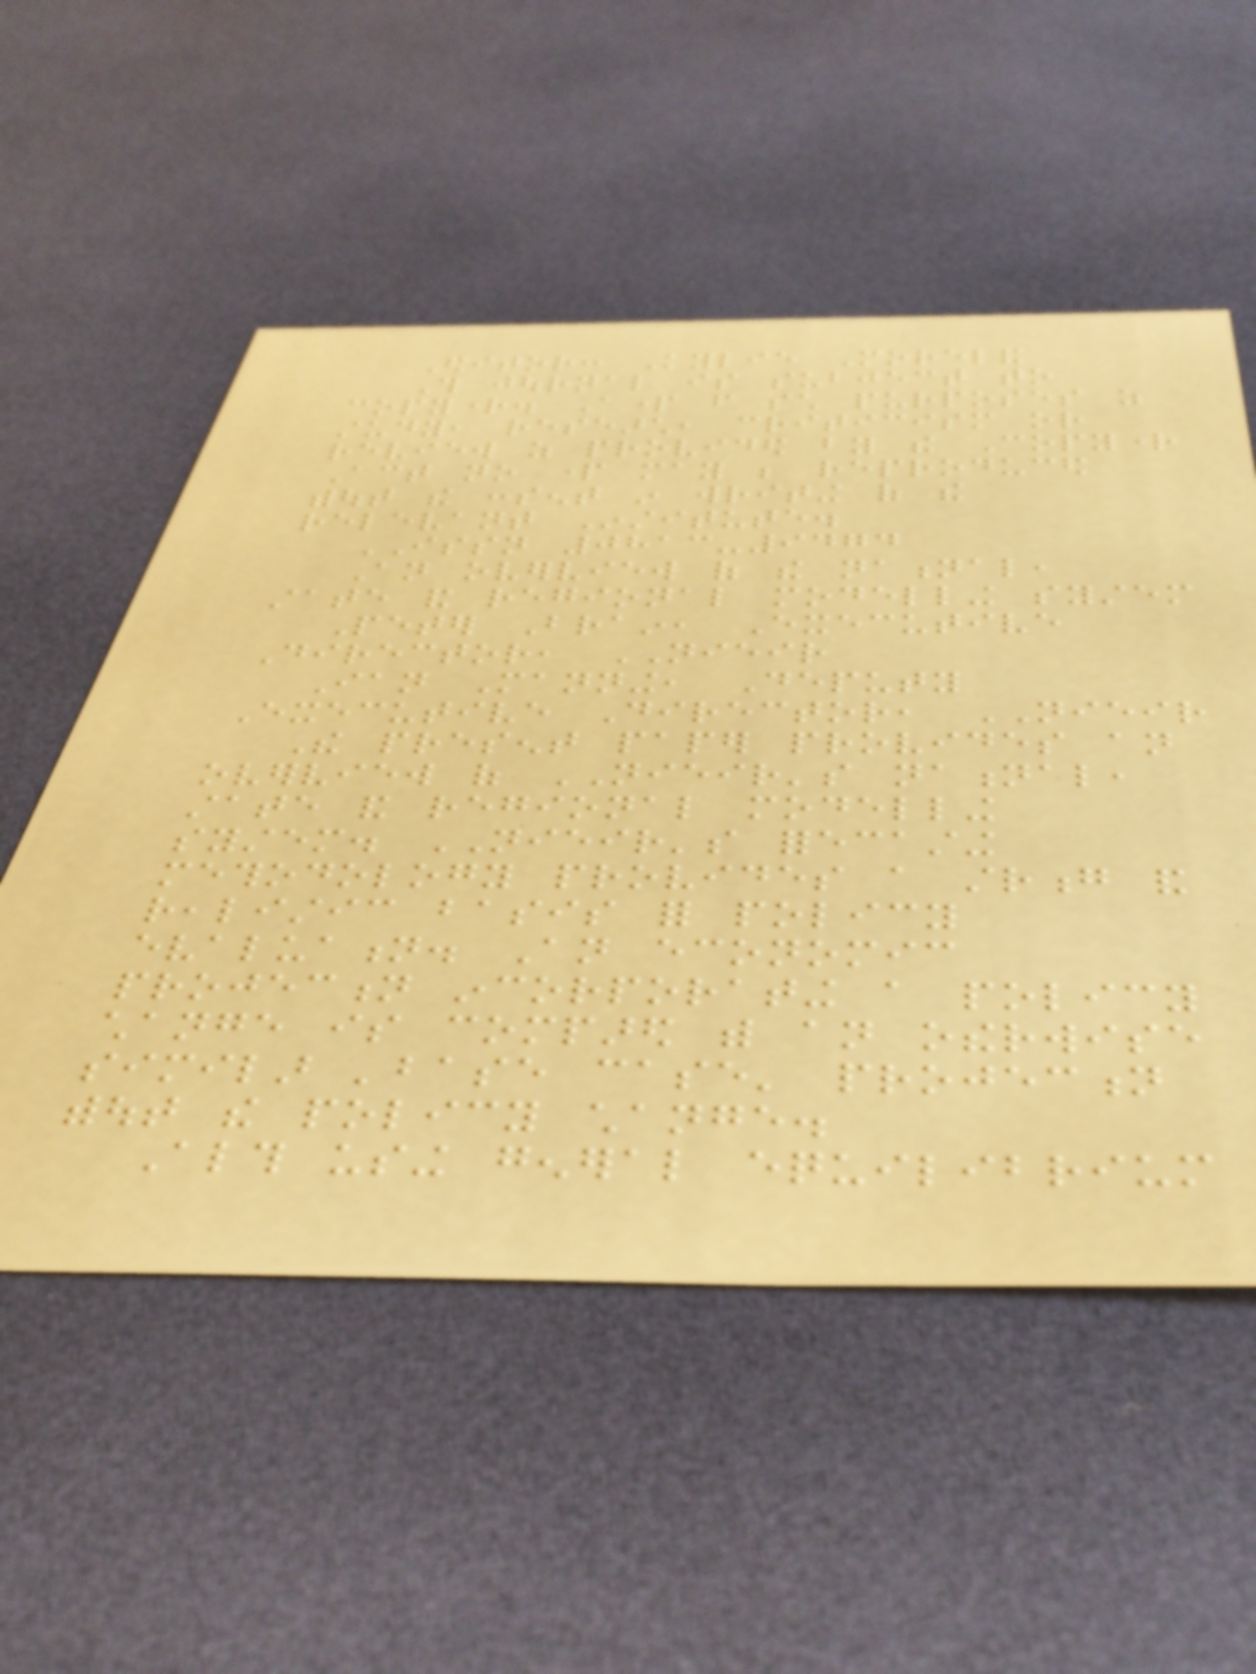Editor: Kylie Moreland
This journal is subject to
copyright. Apart from such purposes as
study, research, criticism or
review as provided by the Copyright
Act no part may be reproduced
without the consent in writing of the
relevant Institute.
ISSN 0813-9474
An overview of the national,
state and regional modelling system
Peter Brain, Executive
Director, NIEIR
Ian Manning, Deputy
Executive Director, NIEIR
The present paper provides an
overview of NIEIR's national,
state and regional modelling
system. NIEIR's forecasting
methodology provides a strong and
realistic basis for policy
evaluation. An economic
projection incorporating a policy
change is compared with an otherwise
similar 'base case' projection
without the policy change.
Although using general equilibrium
